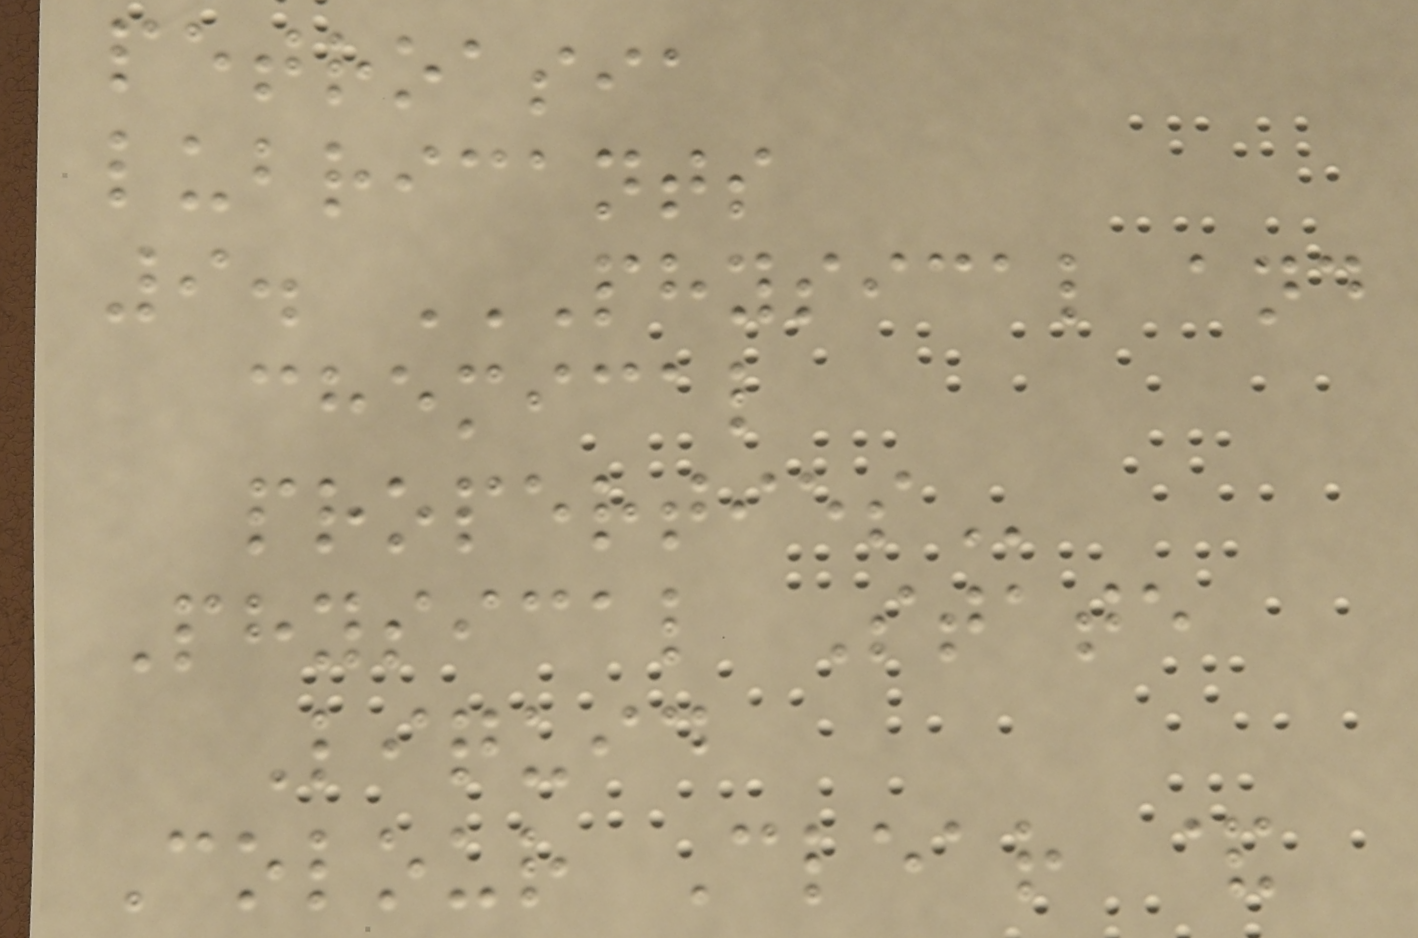petroasia
lubricants
9. PHYSICAL AND
CHEMICAL
PROPERTIES
Physical State
Liquid
Colour Clear &
